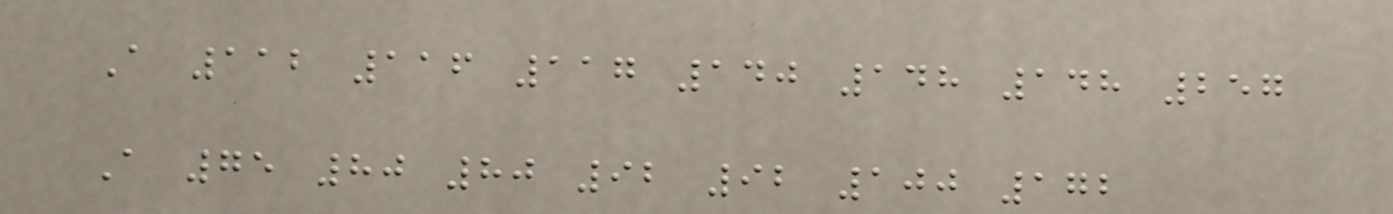A 112 116 117 140 148 148 257
A 75 80 80 92 92 100 172
